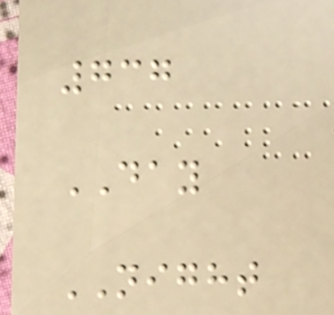737
DAY
NIGHT
